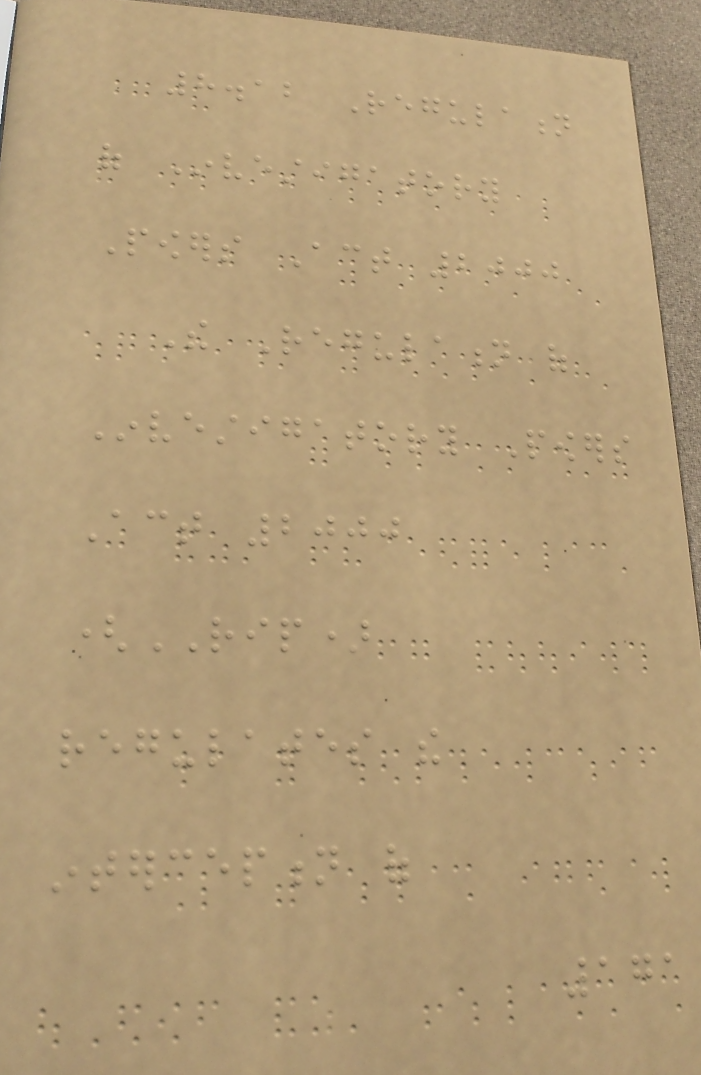8.12 Regulation
of Investigatory
Powers Act 2000
The Regulation of
Investigatory Powers
Act 2000
(RIP)
regulates the
interception of
171
